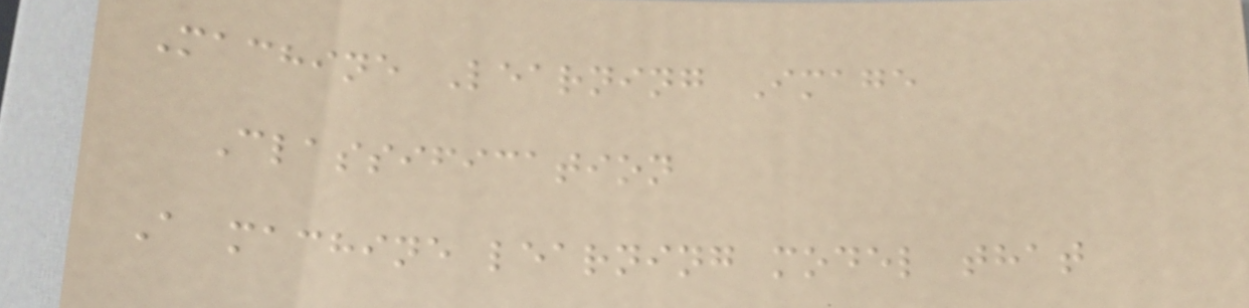Machine Learning Image
Classification
A machine learning model that
